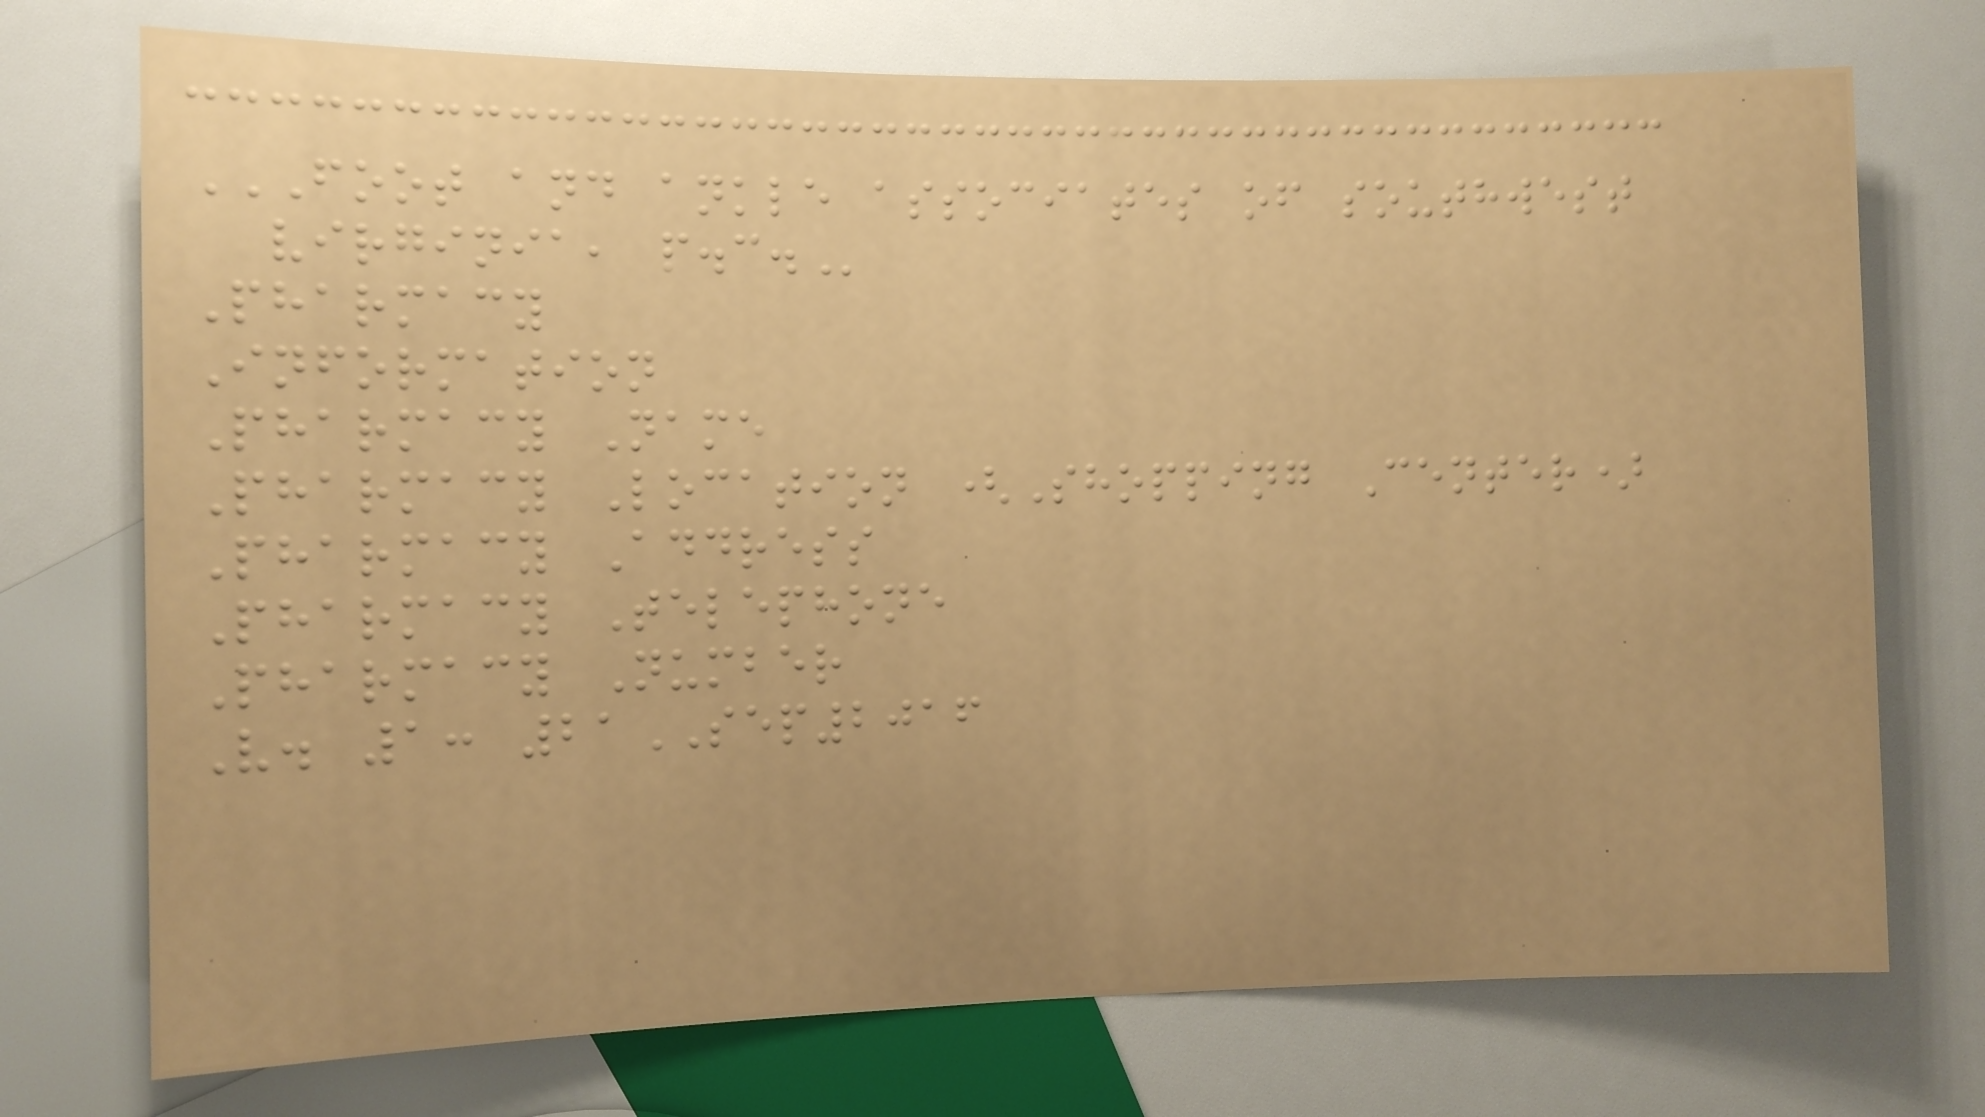FOOT AND ANKLE ASSOCIATES OF SOUTHWEST
VIRGINIA, P.C.
Pharmacy
Information
Pharmacy Name
Pharmacy Location (Shopping Center)
Pharmacy Address
Pharmacy Telephone
Pharmacy Number
V. 1: 21SEP2016
